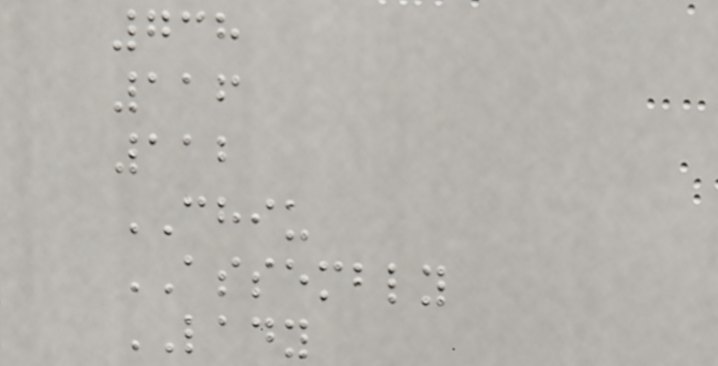738
116
112
CHIU
ASSEMBLY
LADY
